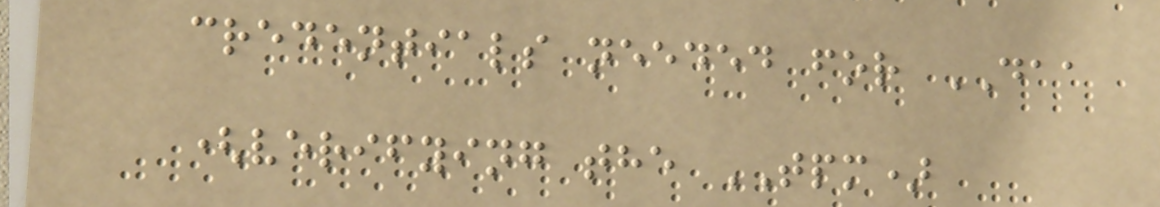credentials needed for DAA
(verifying the TPM)
